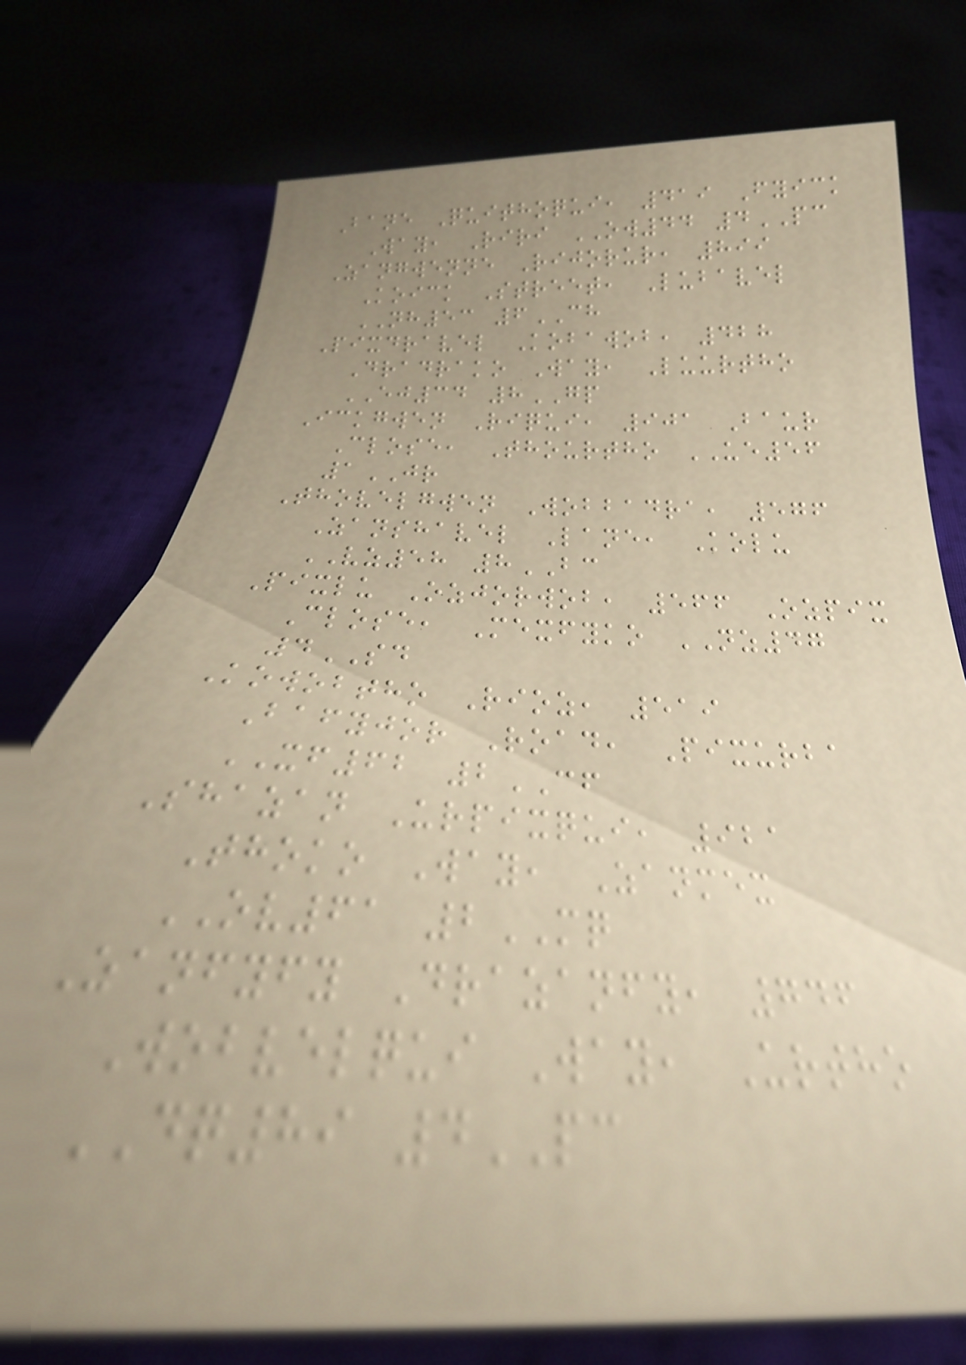Bane Quithoqui, 419 Fyick
Way, Riri OW44 4PC
Zangwenne Rijorur, 899
Koick Street, Lubavel
NH53 6CH
Pixdravel Kobawob, 428
Dradrako Way, Luurtho
EJ34 8GP
Ickgwen Riqui, 901 Baur
Close, Thourtho UE56
1JR
Thovelgwen Wobbadra, 576
Zanshavel Lane, Kolu
VZ58 8BC
Pixlu Ozjorwob, 566 Ozpix
Close, Mexfyko NZ47
4SD
Kowobtho Rioz, 519
Bafyjor Road, Pixurba
XF62 2CF
Shazan Urpixqui, 921
Thoko Way, Zanmex
OV61 2MQ
Zanfyfy Drazanfy, 746
Wobvelqui Way, Urtho
DQ89 4PC
